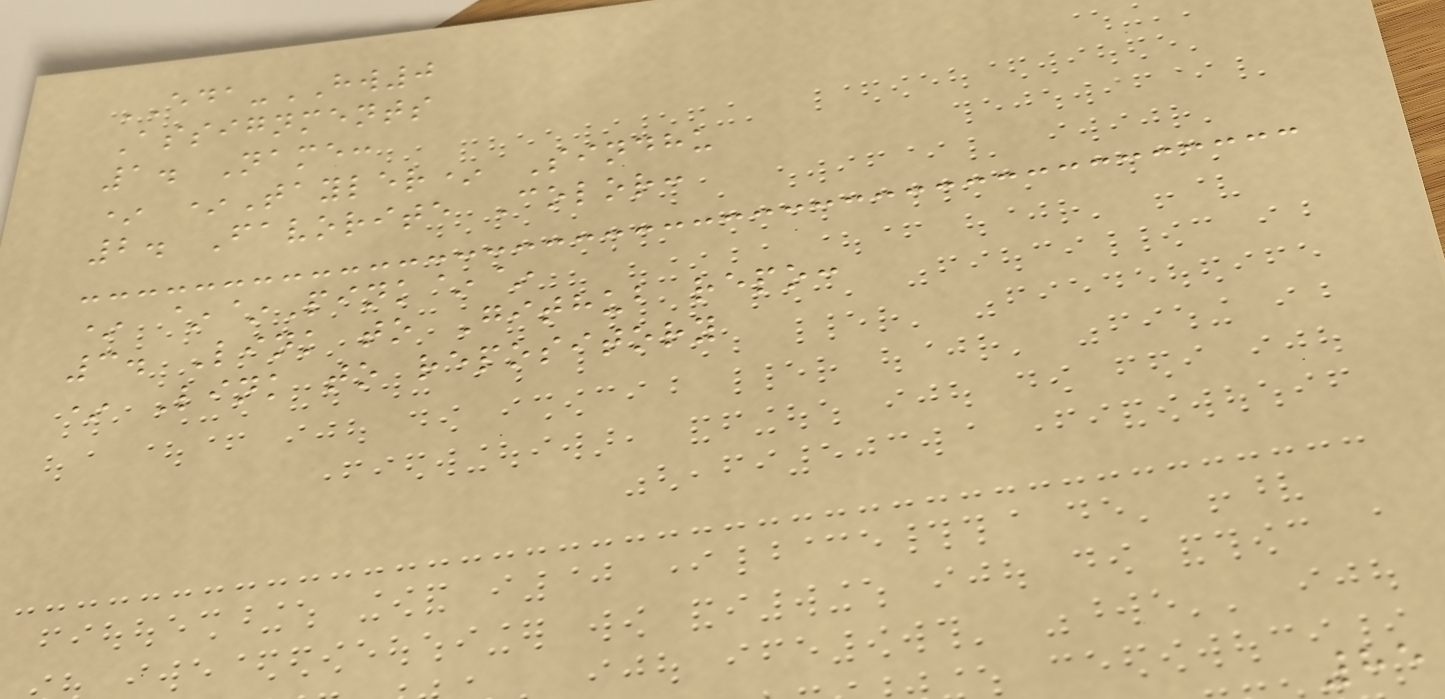EDA-HW0
Assignments
1. Name:
* *Tayler* Sindhu
2. Favorite Color:
* ~~Pink~~
3. Link to Github repo:
* Link to repository
85
